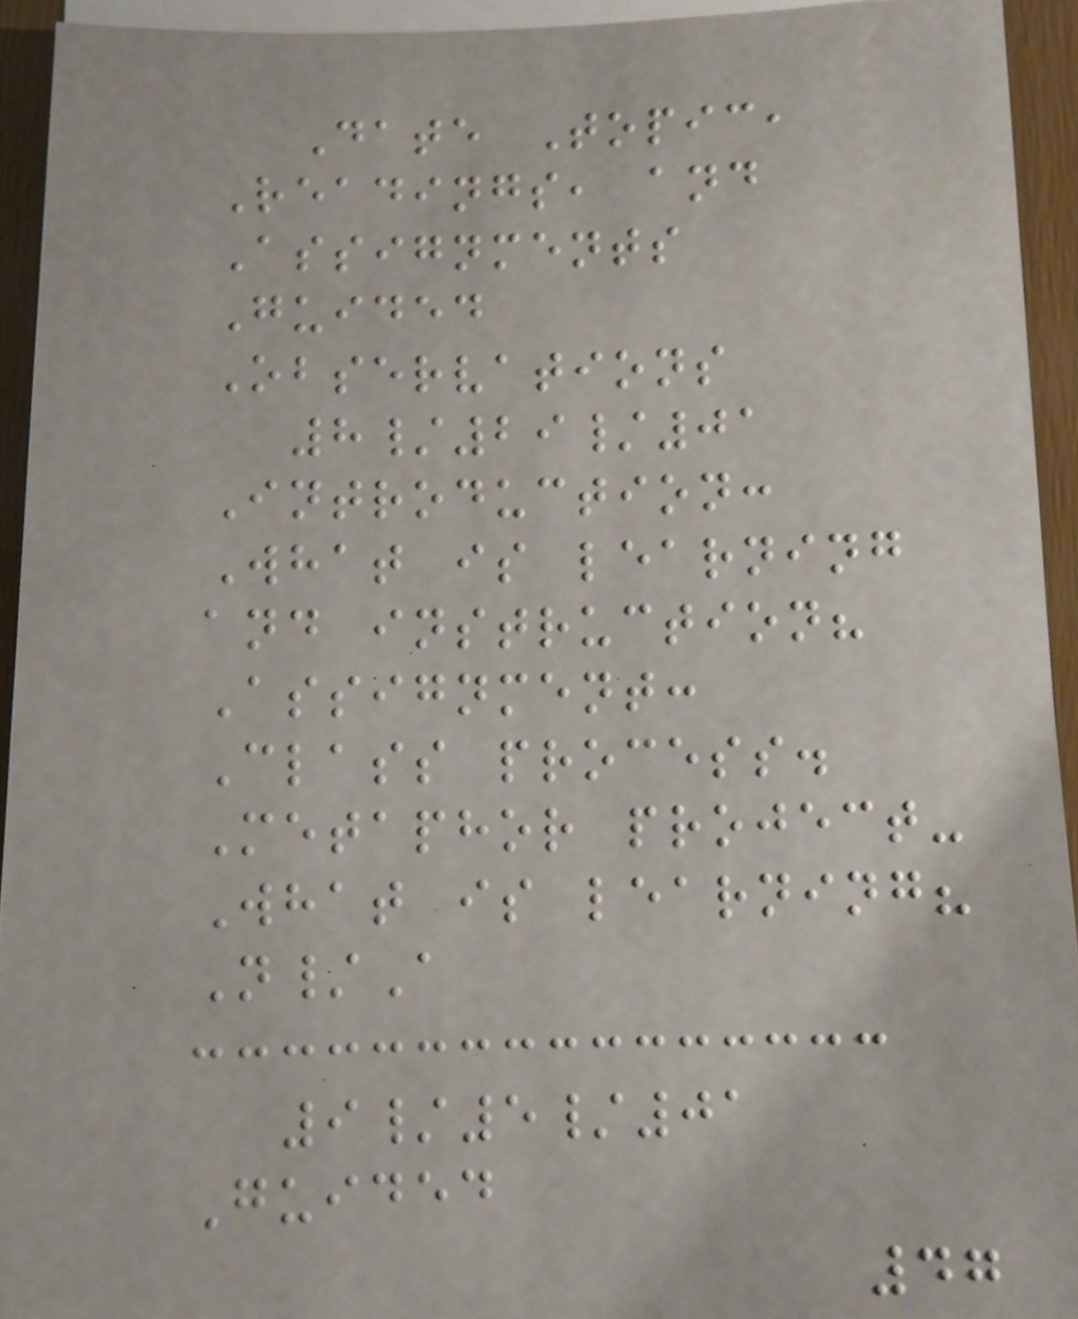Date Topic,
Readings, and
Assignments
Guided
Observations
8/29/01
Introduction:
What is learning
and instruction?
Assignment:
Class process.
Metaphor project-
What is learning?
N/A
9/5/01
Guided
47
